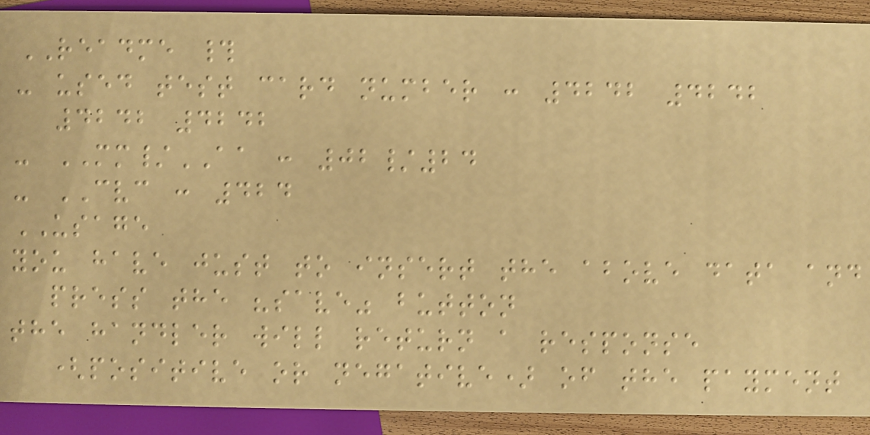README #
- used test card number : 4242 4242
4242 4242
- MM/AA : 02/24
- CVC : 424
USAGE
you have just to insert the above data and
press the "save" button
the handler will return a response
(positive or negative) of the payment
